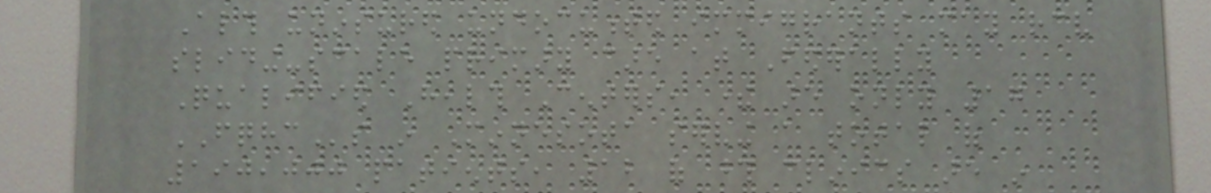Although uninsured undocumented immigrants may receive
sliding-scale primary care at Federally
Qualified Health Centers, there are only 17
FQHCs in Minnesota serving a total of
190,000 patients, 12 of those clinics are in
